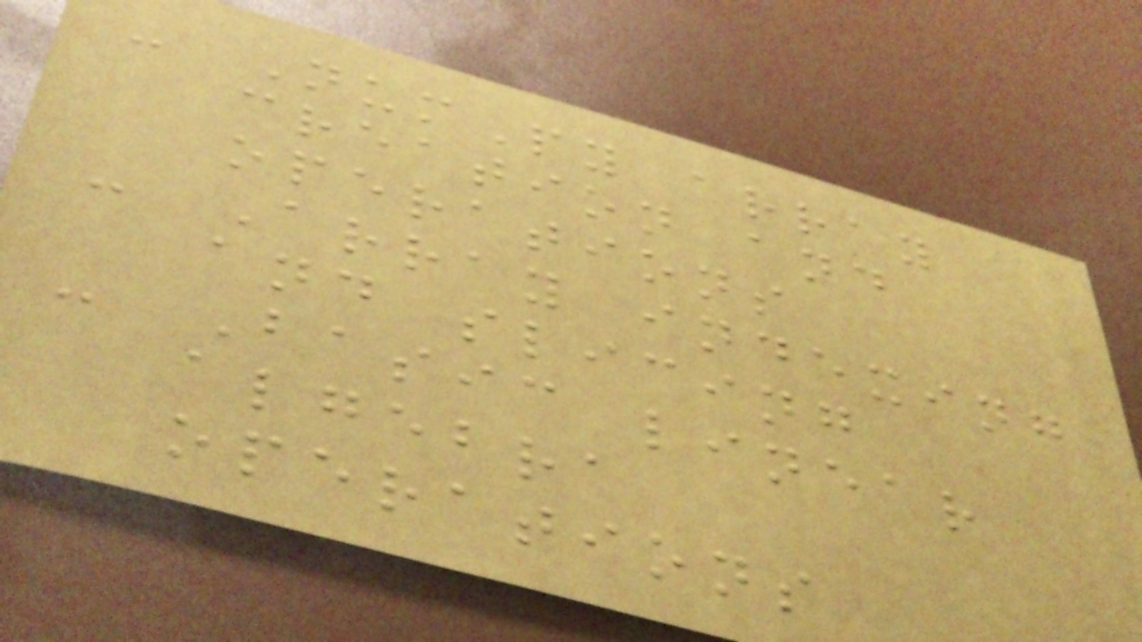- NumPy array
creation and
operations
- Array indexing
and slicing
- Basic linear
algebra
operations
